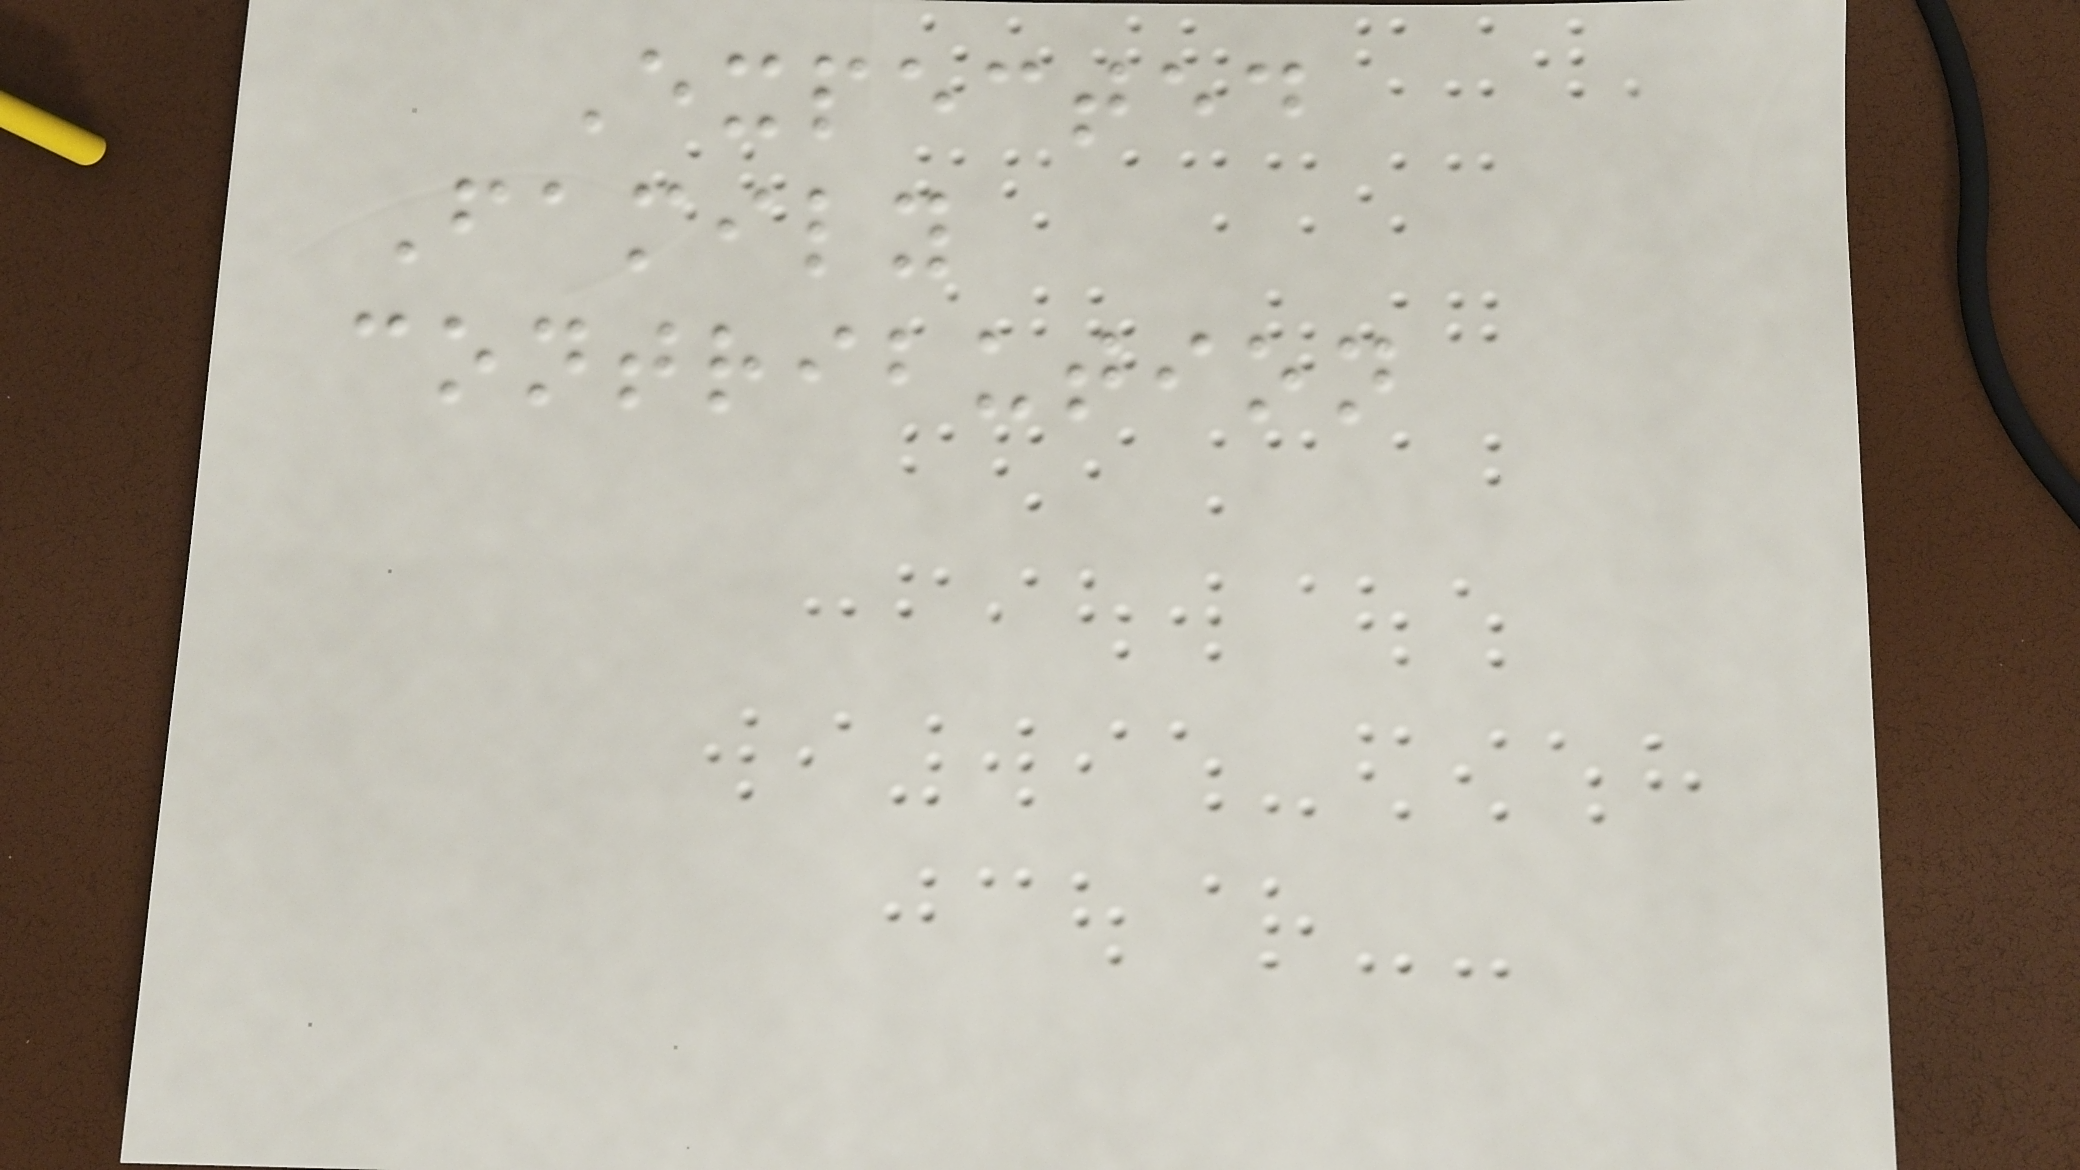Expected
Family
contribution
